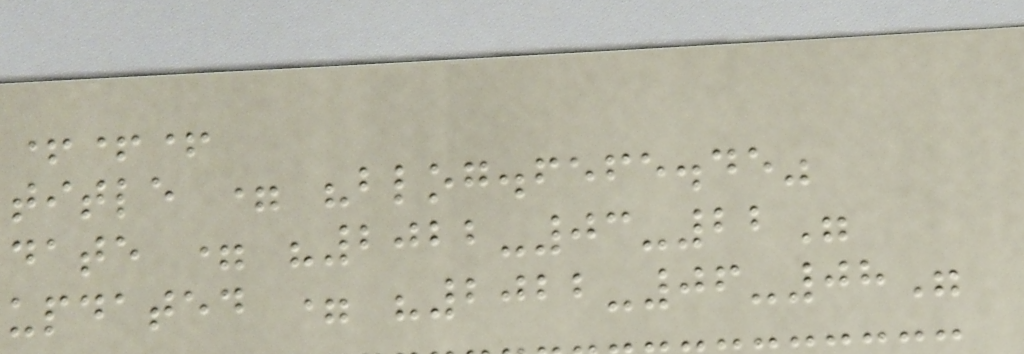+++
title = "blog.fefe.de"
date = "2022-03-22"
updated = "2022-06-08"
